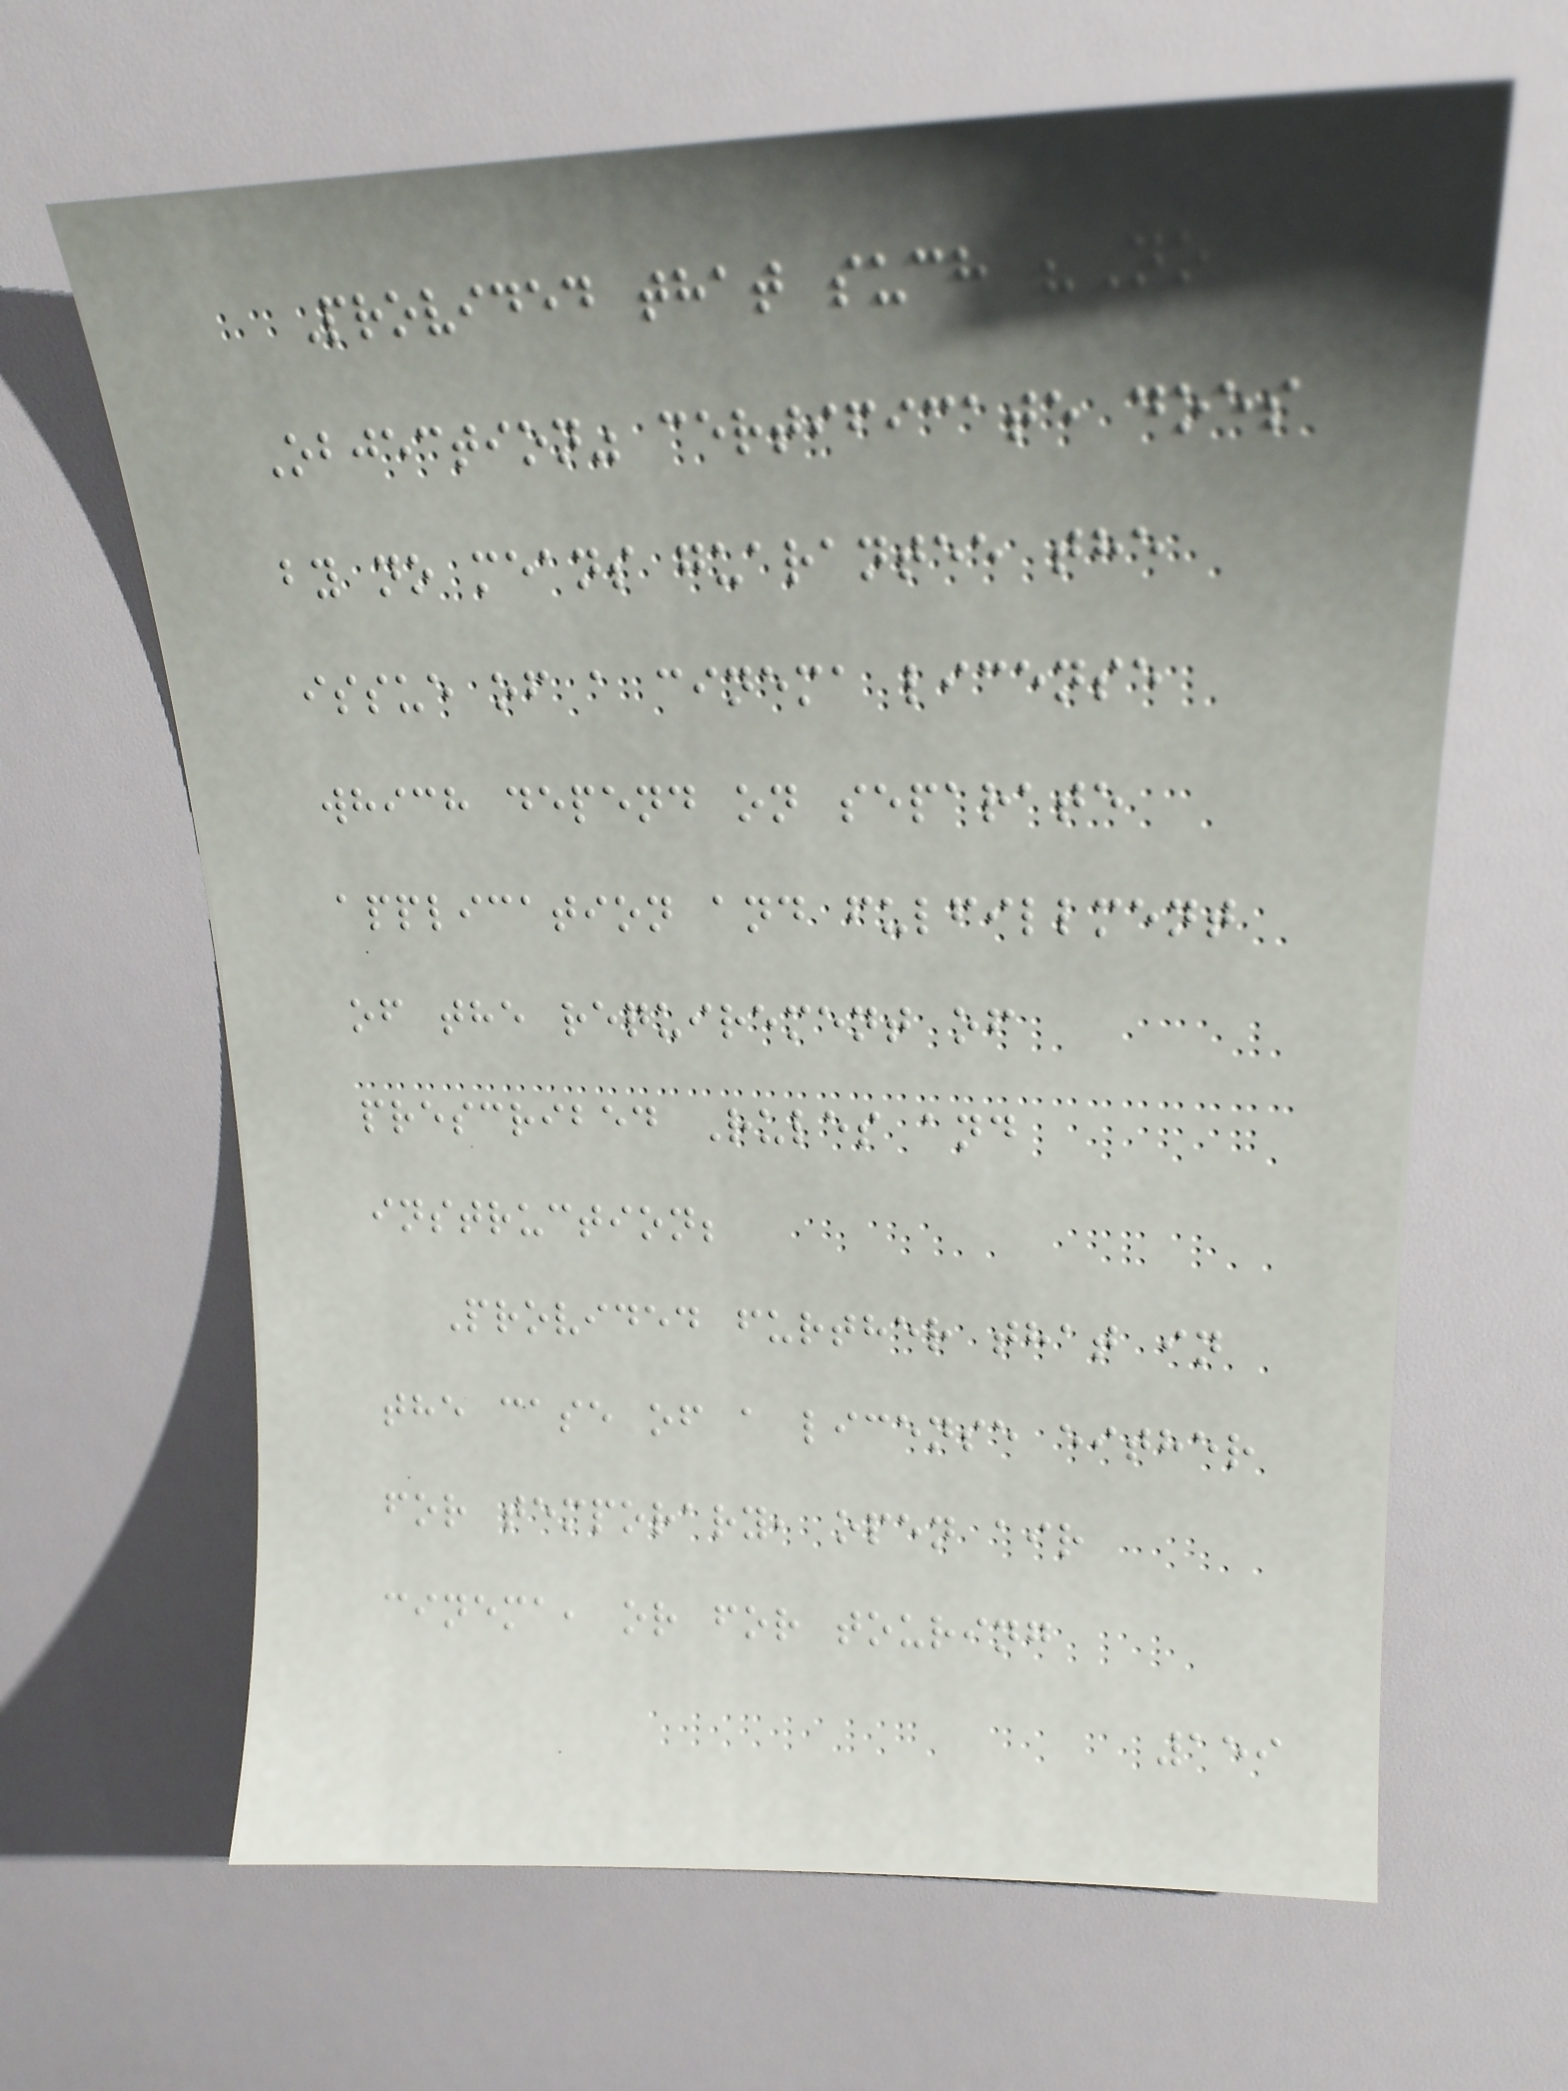Provided that such "No
Objection" certificate does
by no means guarantee the
issue of a cinema license
which depend on separate
application and fulfillment
of the requirement of
prescribed Rules and
instruction;
Provided further that in
the case of a license either
for temporary, open air
cinema, or for touring
159
